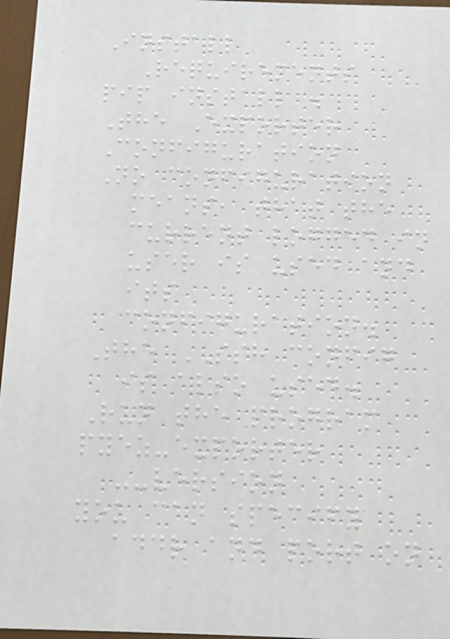Install
Requirements
pip install .
The Exporter
Configuration
No configuration
means, that the
current logged in
user is used and
its
configuration.
The SSH config
is also used.
Run the program
pyez-exporter
--version
you can specify
addr and port on
